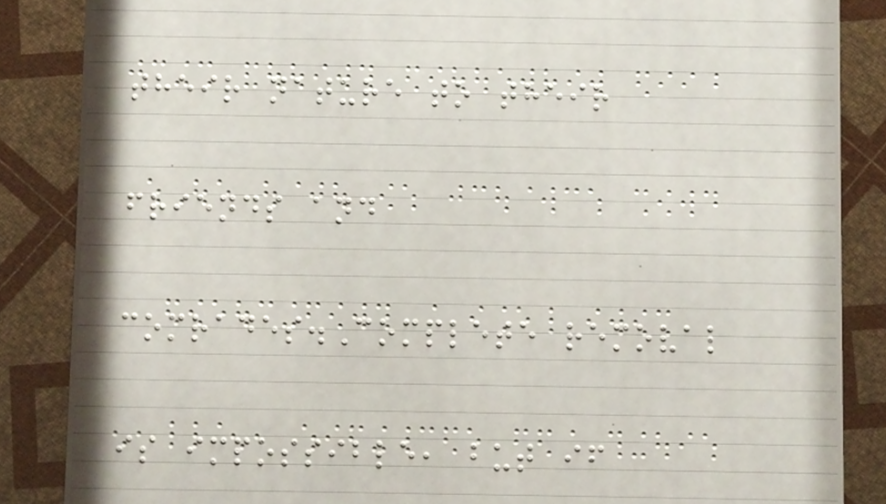their nature to their
friends and
comrades.Complete removal
is impossible, but if
